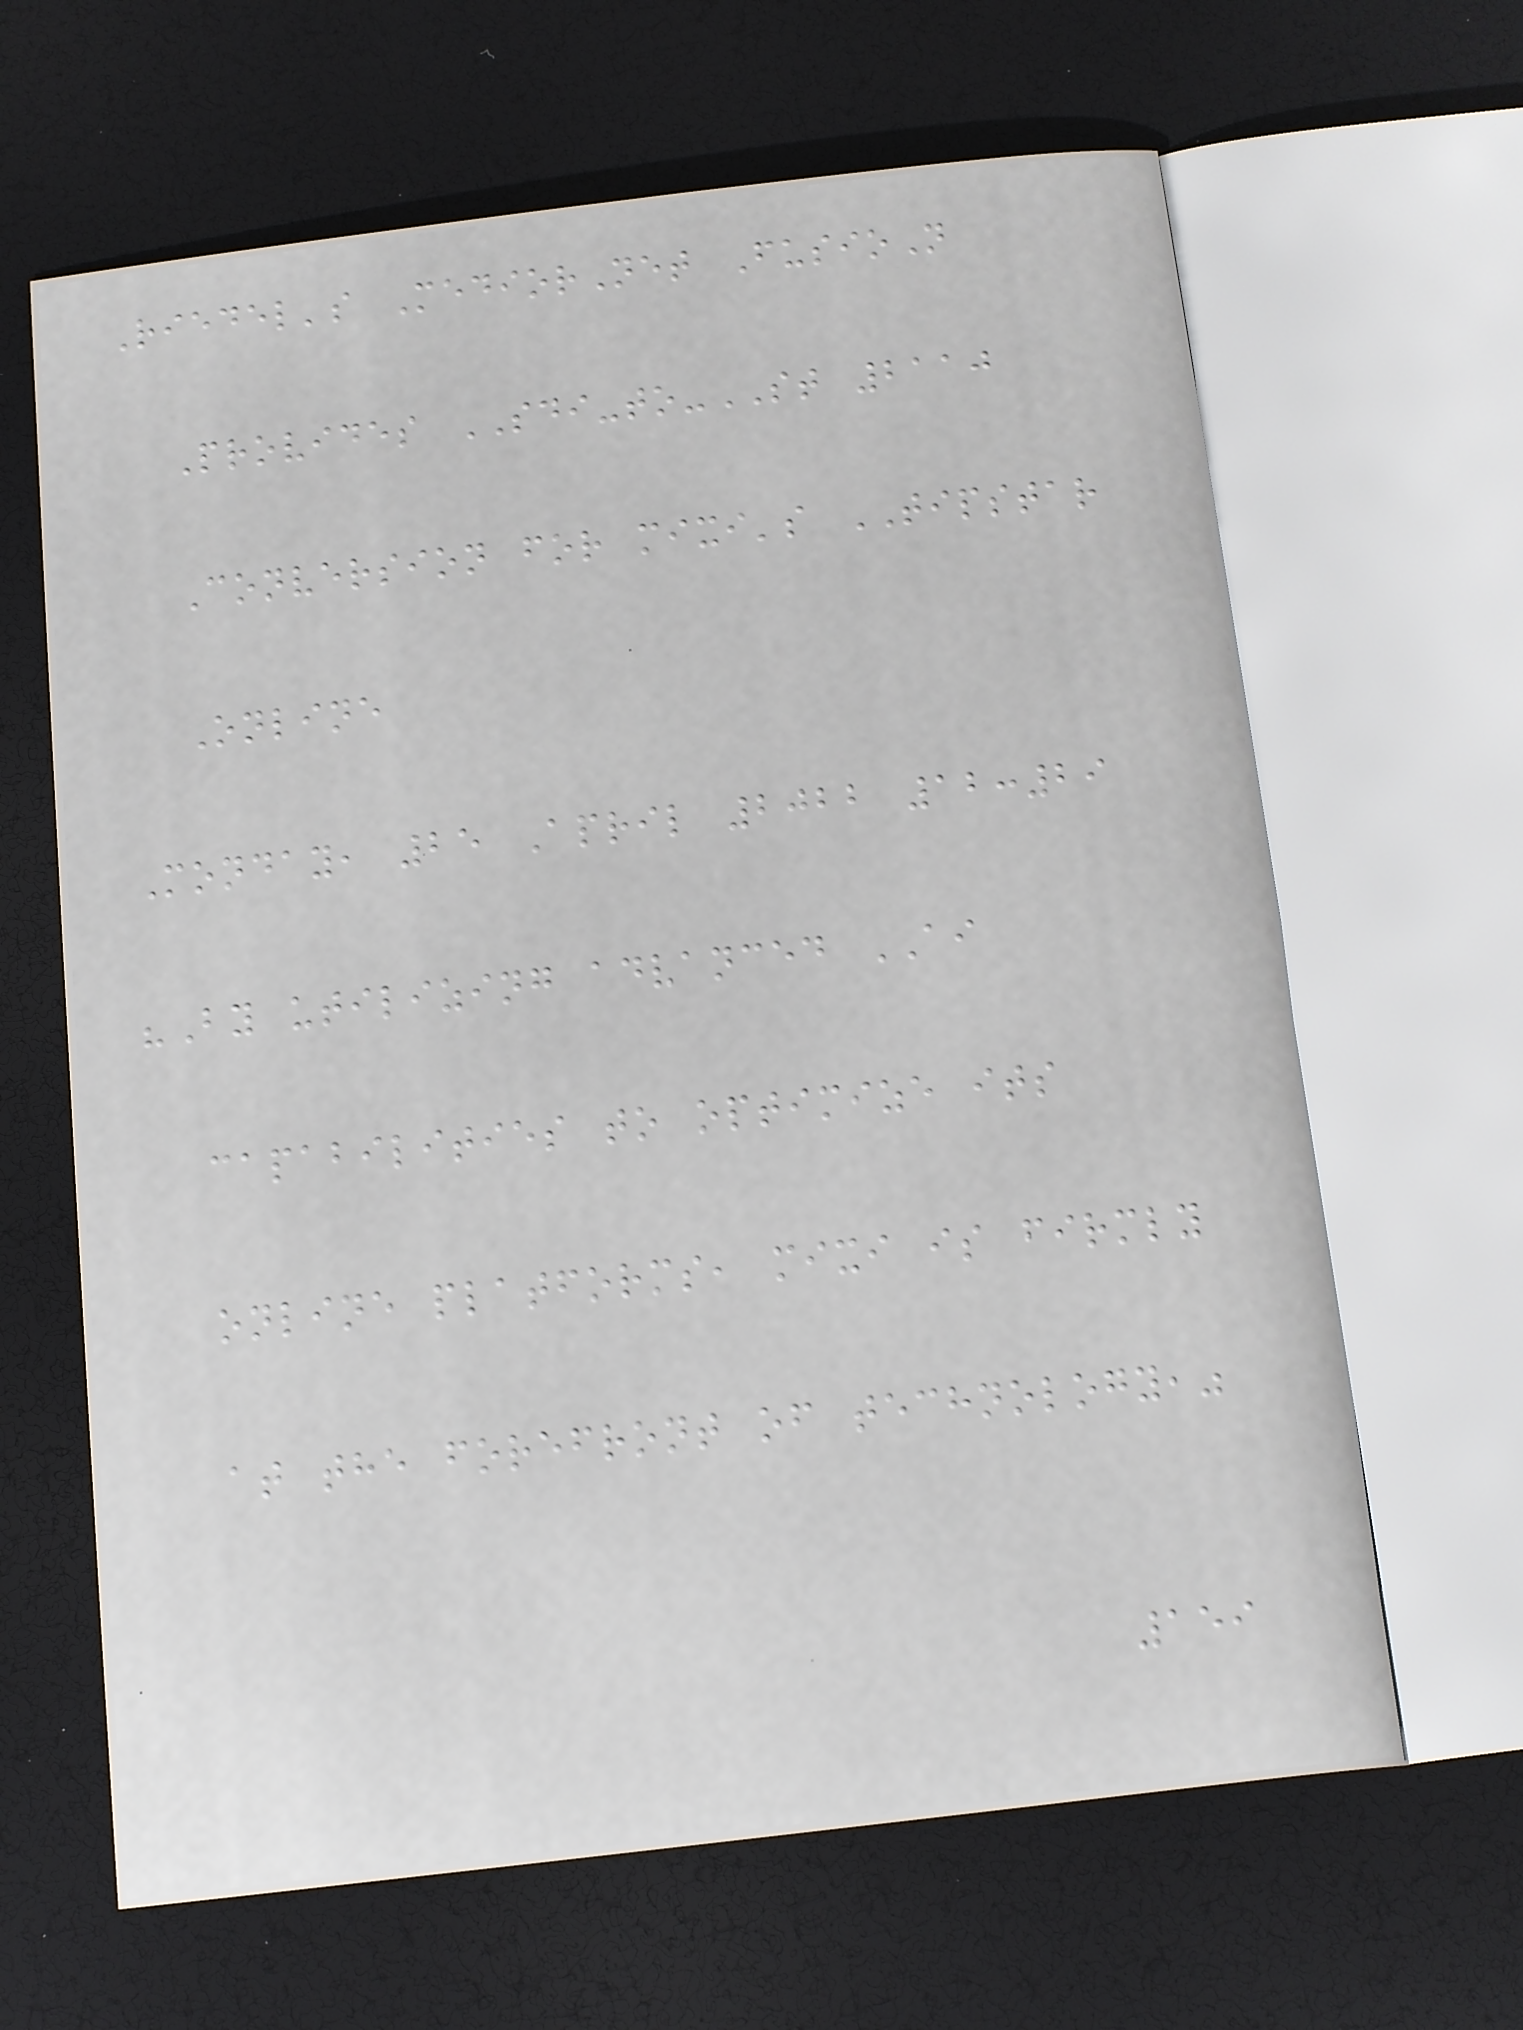Riedel's MediorNet FusioN
Provides SDI-to-ST 2110
Conversion for mixi's TIPSTAR
Online
Monday, 25 April 2022 12:29
"By utilizing advanced AI
capabilities to optimize its
online platforms, mixi is firmly
at the forefront of technology,"
159
